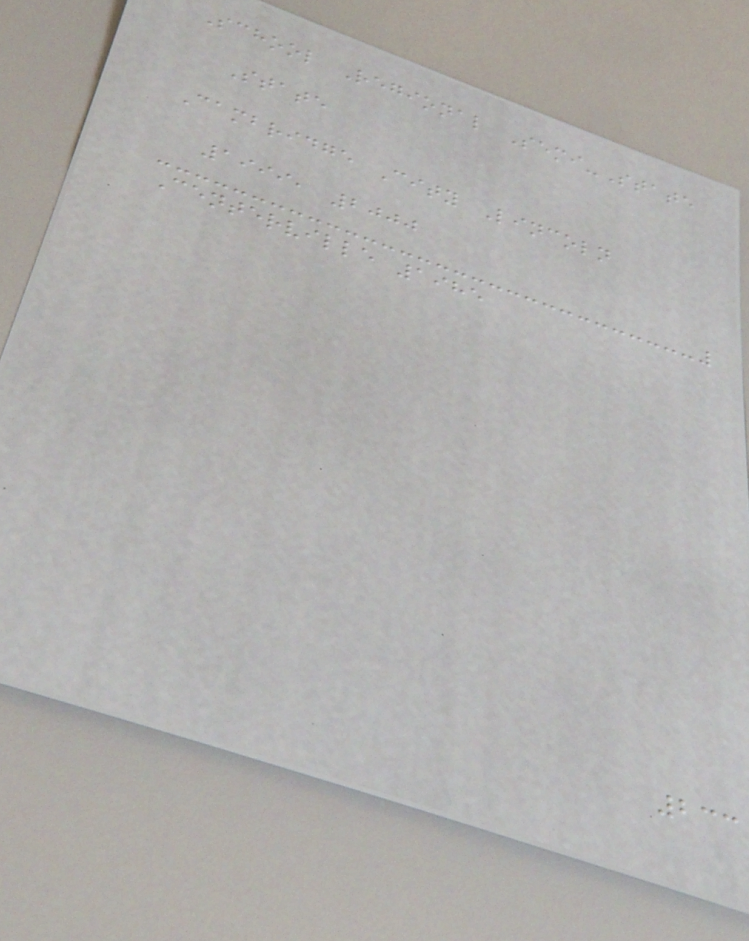School Regional Semi-State
State
Cambridge City Lincoln
1999, 2000
Centerville 1985
233
